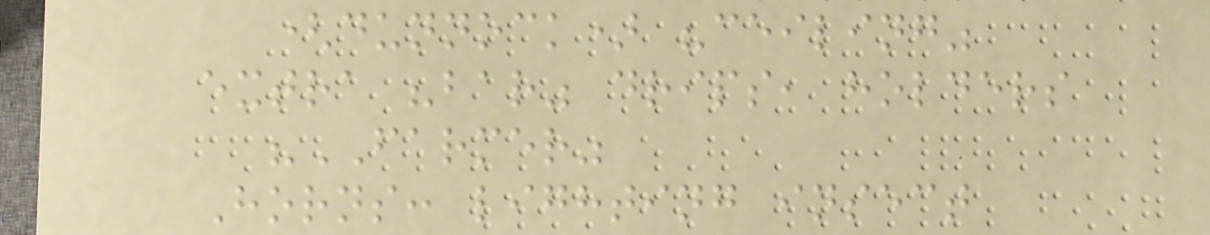(dunnock) "ceiling"
extra "bar" drips, holders
"FARMER"
Horns: lighting insect
